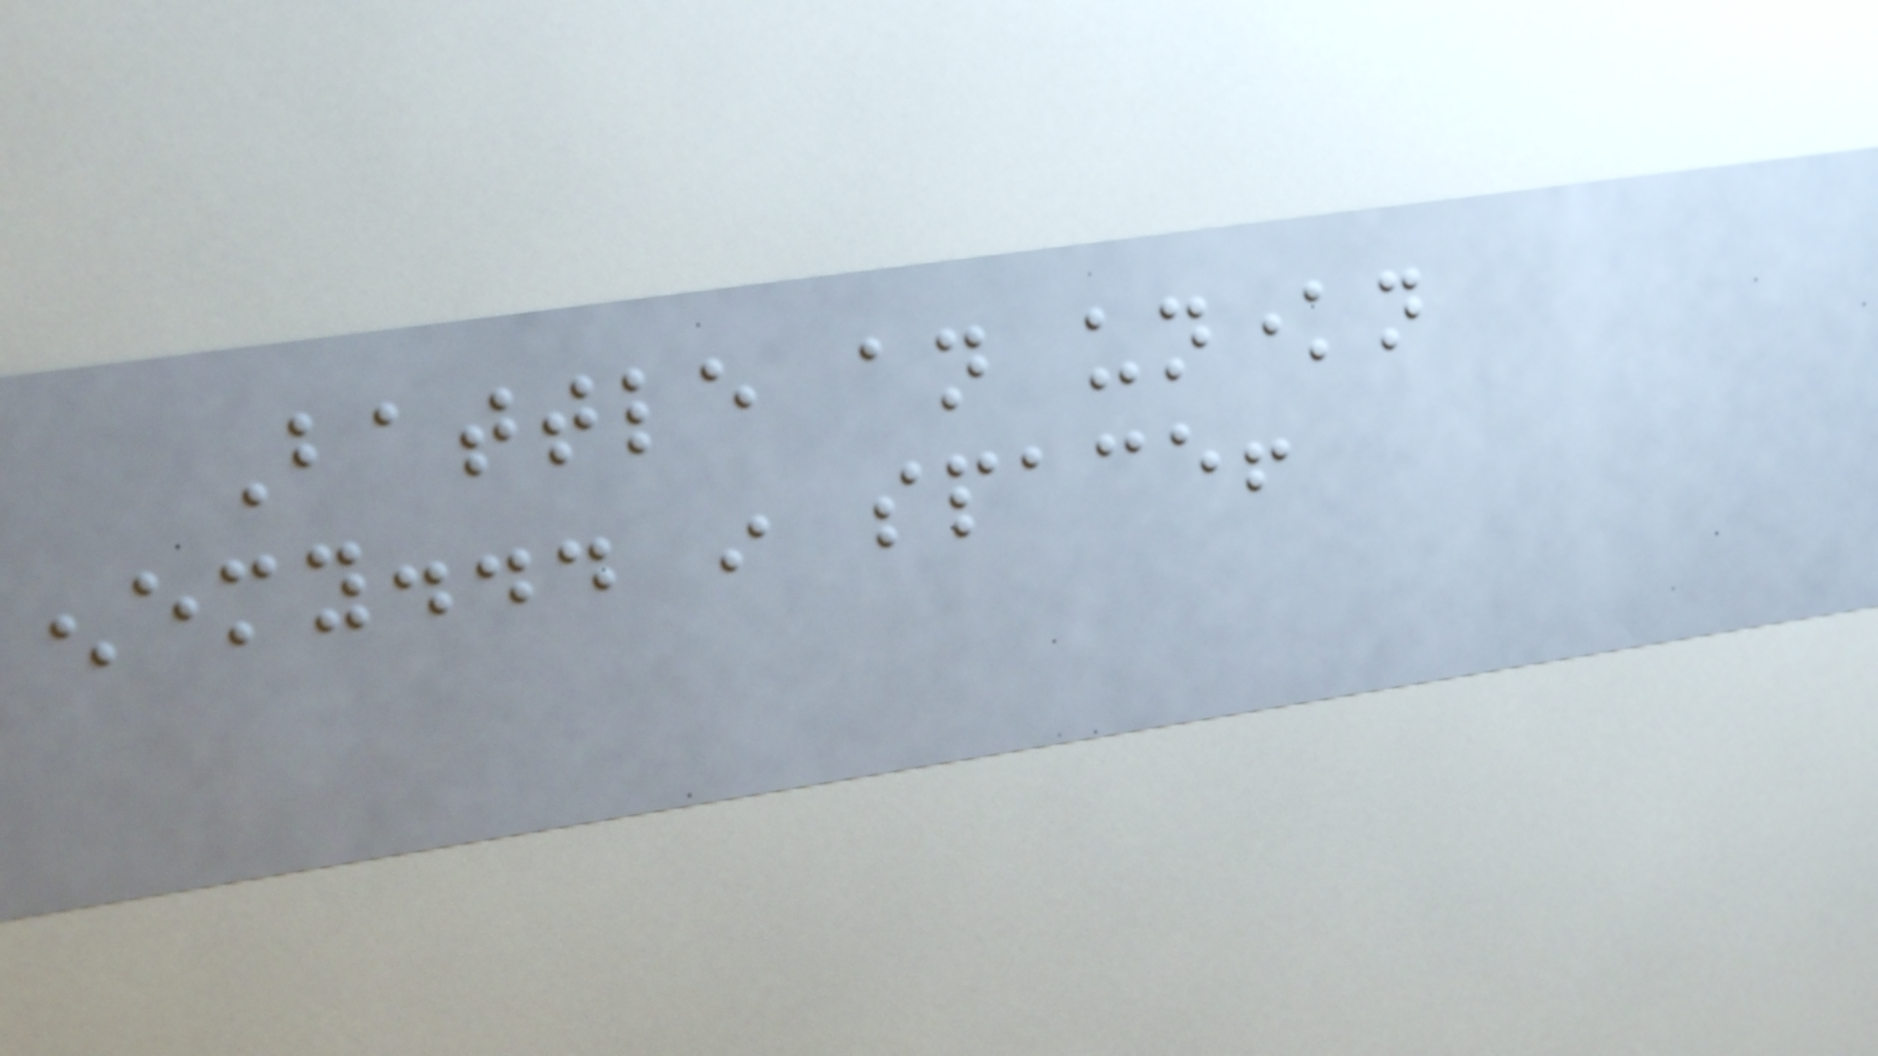Battle an unknown
enemy... in space!
